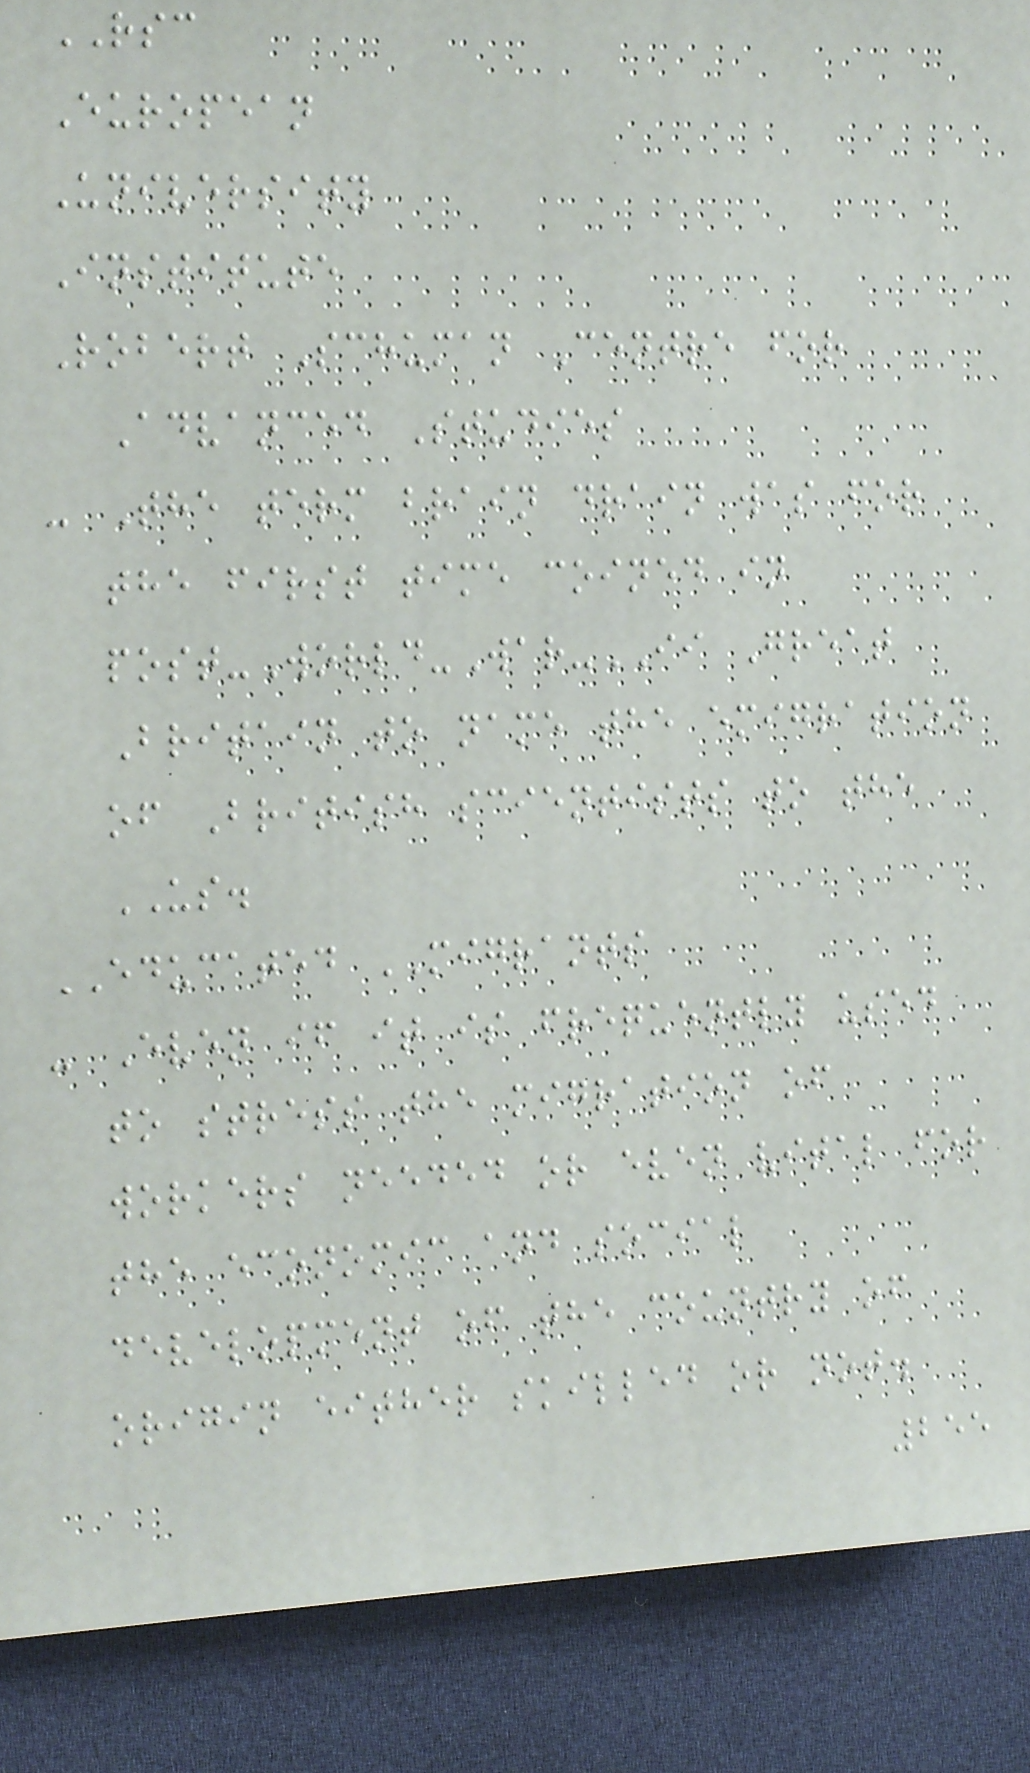RSC
European
University
Institute
Robert Schuman Centre for
Advanced Studies
- The term brain drain was for
the first time coined in
post-World-War-II Great
Britain to name the emigration
of British scientists to the
US.
EDUCATED MIGRANTS
- Even if it is frequently used
to stress the migration of
workers needed or even vital for
the economic and social
development of the country of
origin either skilled or not.
255
